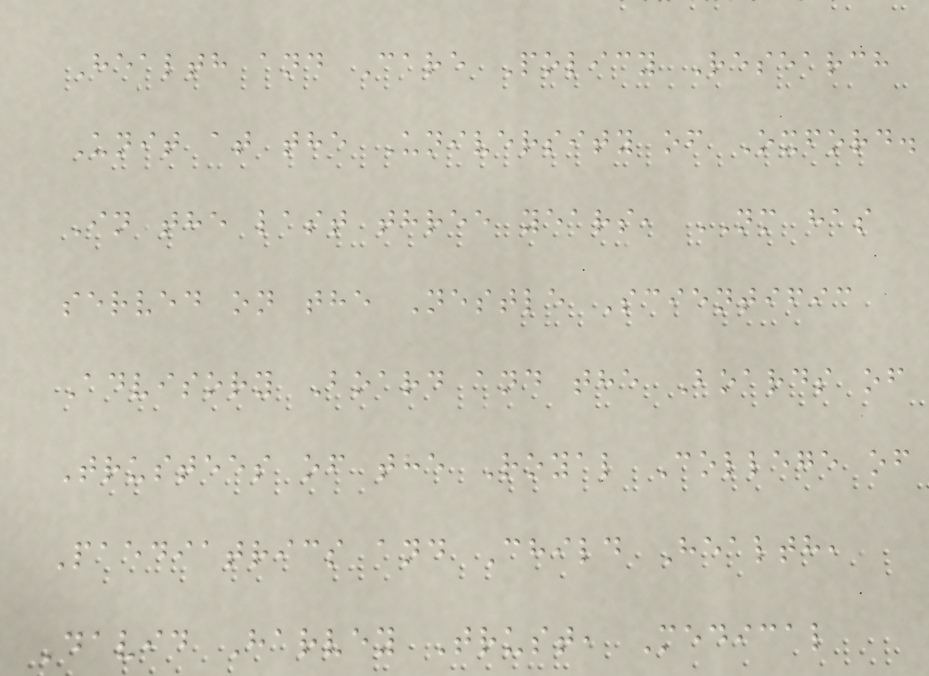Health and Care Policy Research
Unit at the University of Oxford.
In the last three years, NM has
served on the Nestle Scientific
Advisory Board and the Boards of
Trustees of the Royal College of
Paediatrics and Child Health,
David Harvey Trust, Medical
